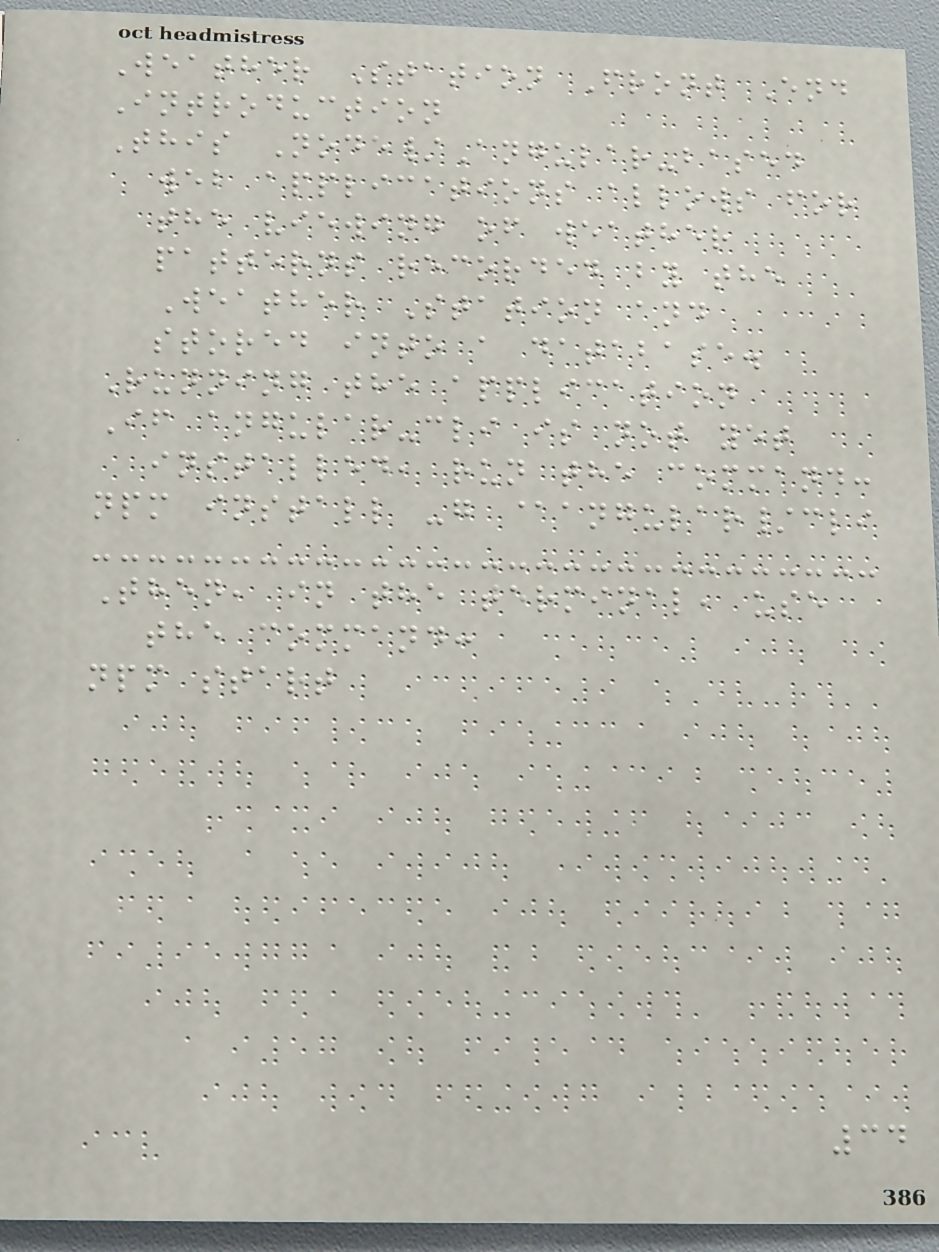Weather Station Front End
Introduction
This Node/Angular-based
web applications allows for
the viewing of weather
patterns recorded by the
Weather Station and
stored into a database.
Running the application
If angular-cli is not yet
installed, run the command:
npm install -g @angular/cli
Then, in the terminal, use
the command:
npm start
34
